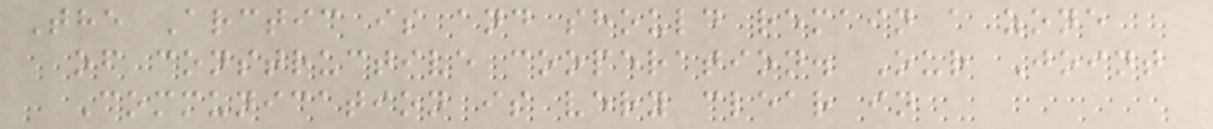The Arctic is and should remain a zone
of constructive cooperation. Our Joint
Communication is very clear in
